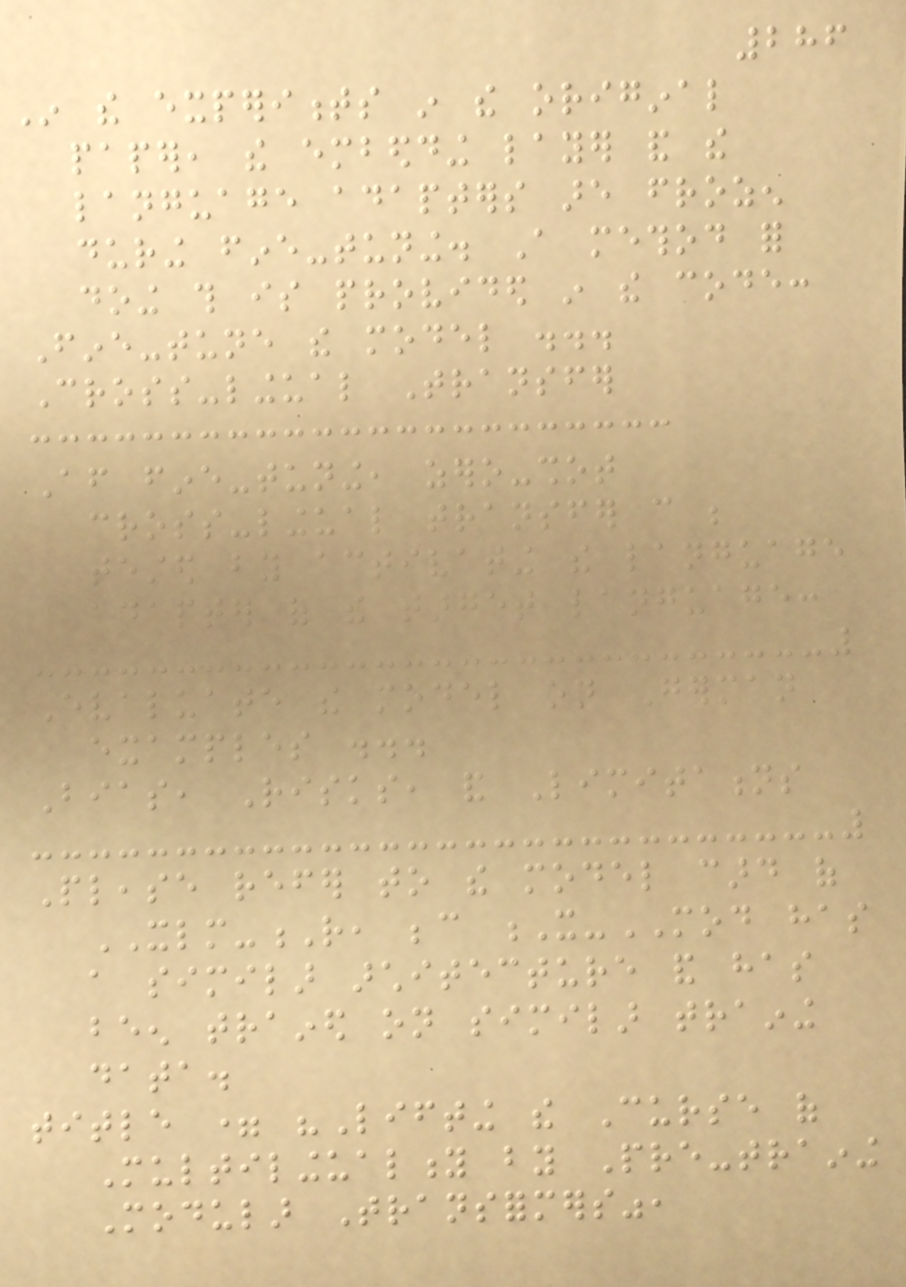286
In the experiments in the original
paper, the embedding layer and the
language adapters are frozen
during fine-tuning. A method for
doing this is provided in the code:
Fine-tune the model ...
Cross-lingual Transfer
After fine-tuning, zero-shot
cross-lingual transfer can be
tested by activating the language
adapter of the target language:
Evaluate the model on German
examples ...
Bias, Risks, and Limitations
Please refer to the model card of
XLM-R, because X-MOD has
a similar architecture and has
been trained on similar training
data.
title = "Lifting the Curse of
Multilinguality by Pre-training
Modular Transformers",
